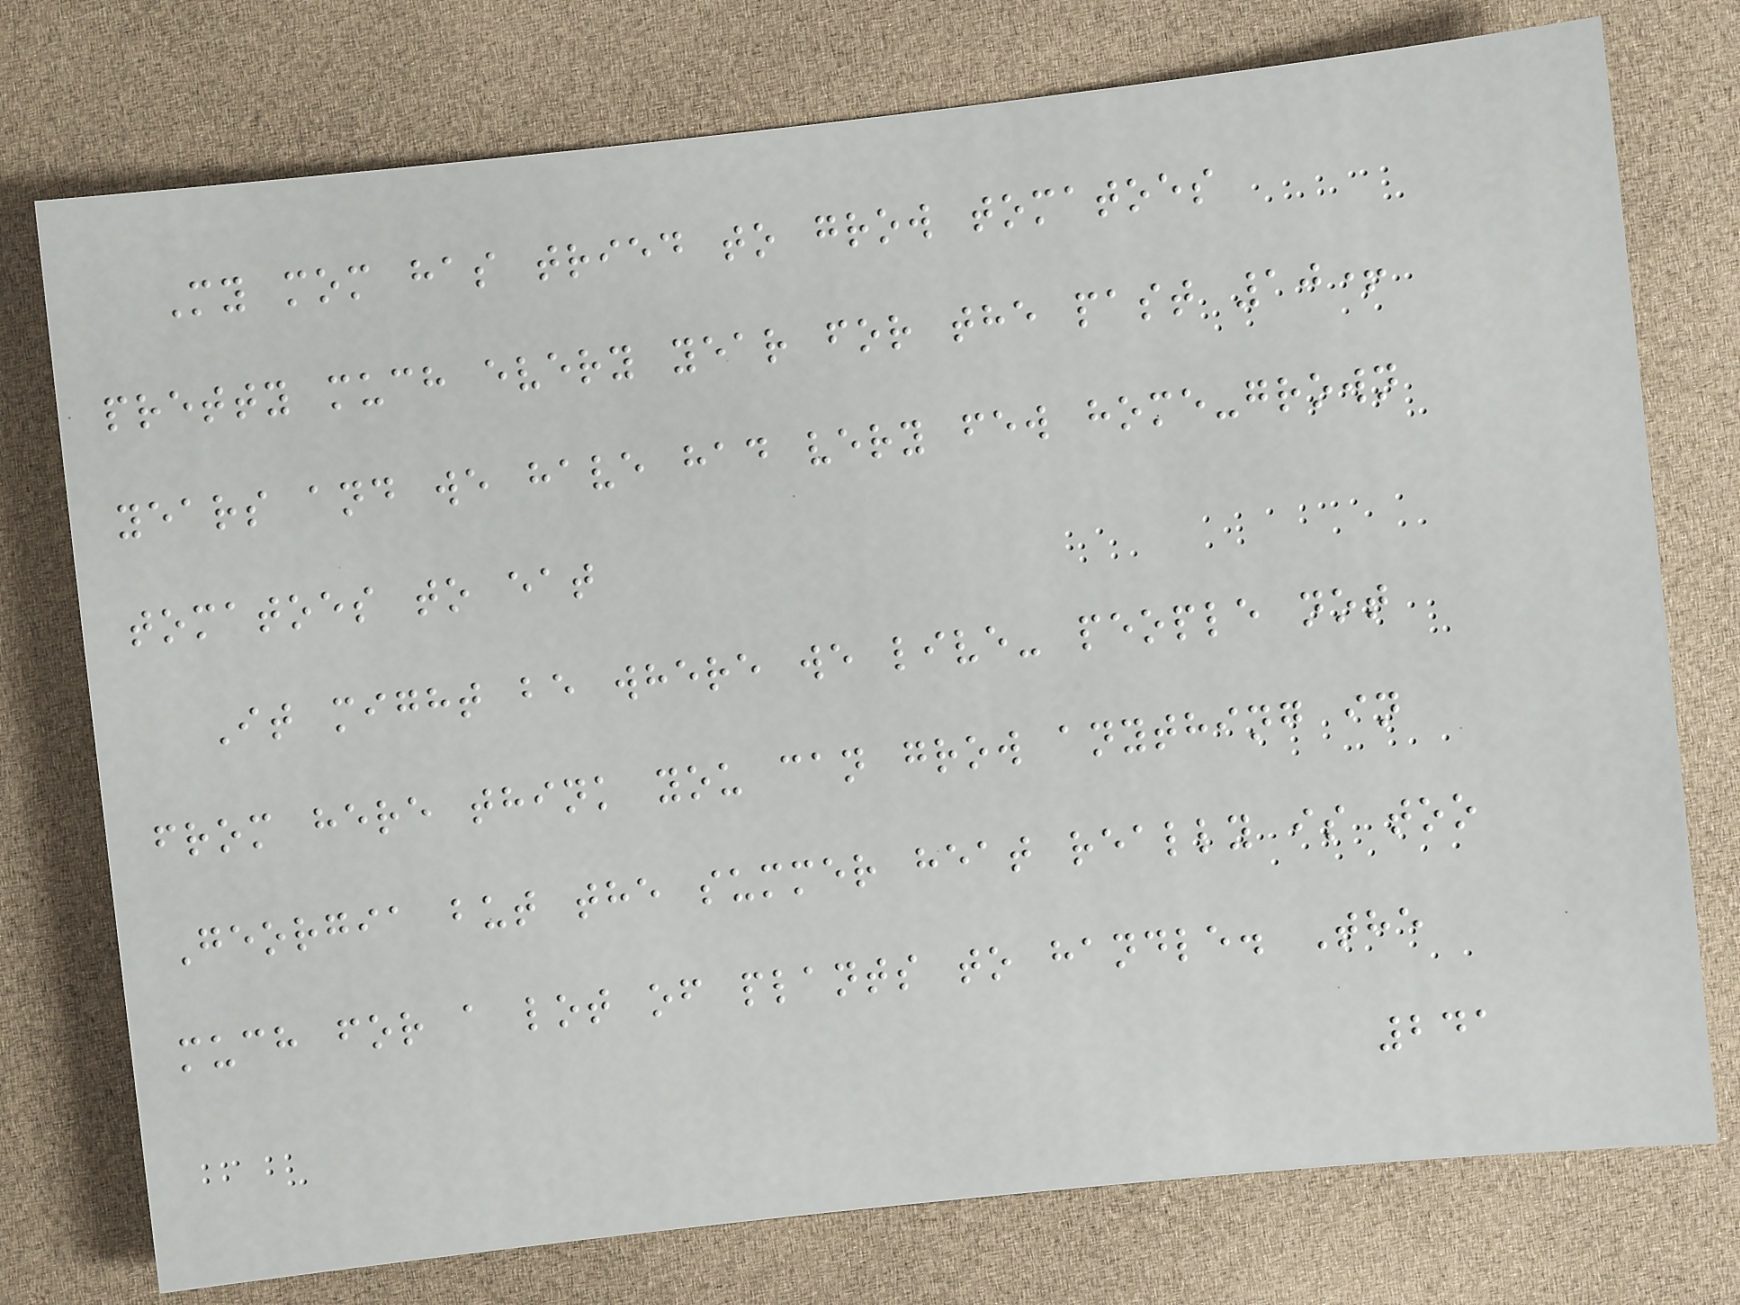My mom has tried to grow tomatoes
pretty much every year for the past 10+
years and we have had very few home-grown
tomatoes to eat
It might be where we live- people not
from here think you can grow anything in
Georgia but the summer heat really is too
much for a lot of plants to handle. The
241
